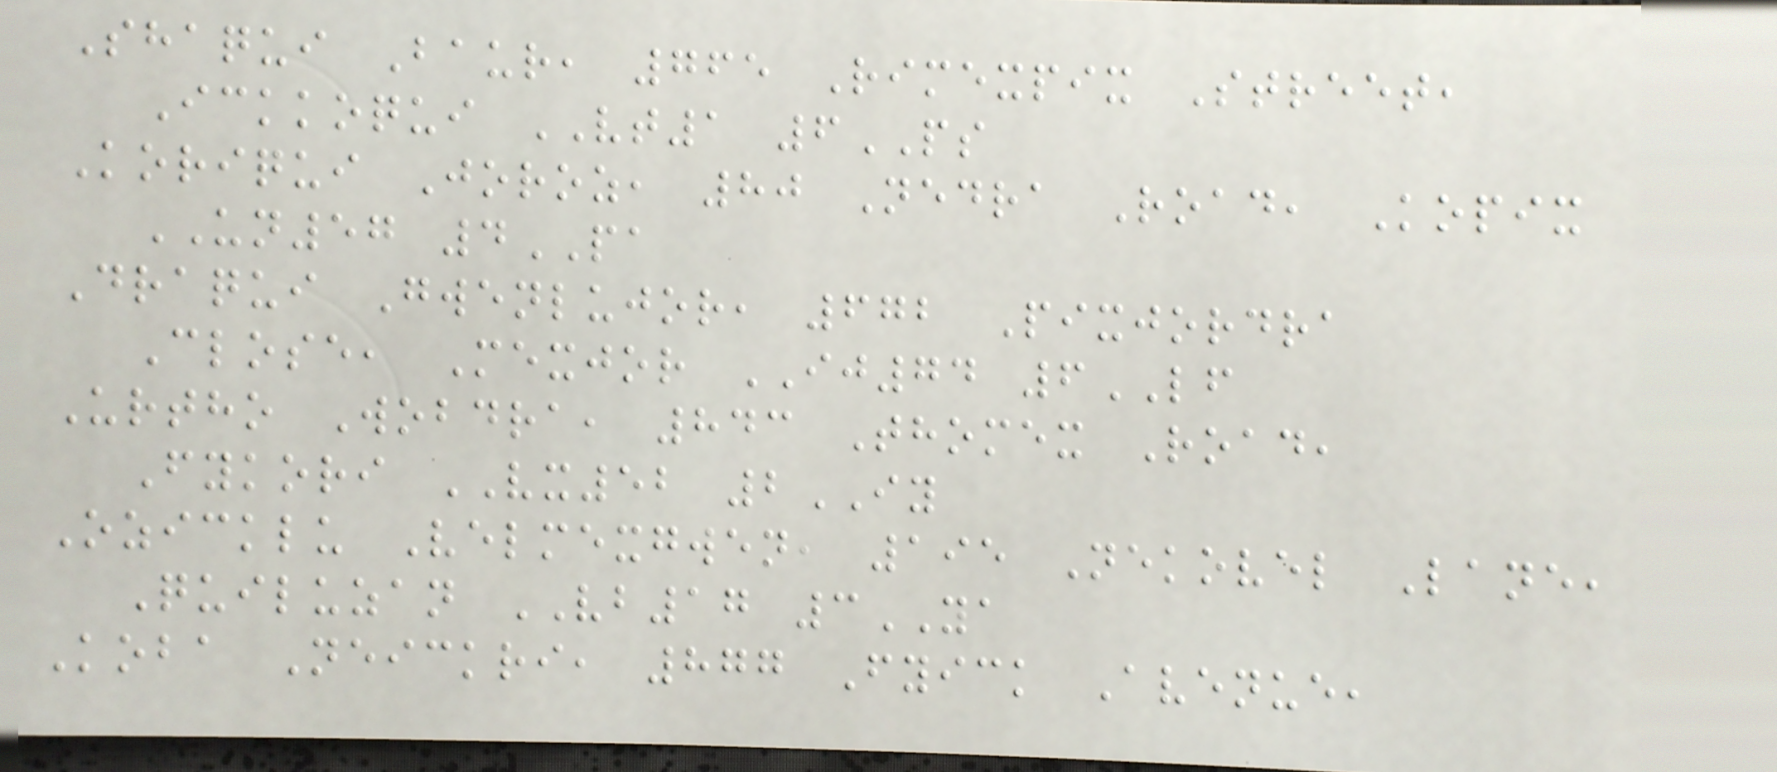Shaqui Baur, 765 Rimexpix Street,
Ickkoqui VT1 6PS
Koriqui Joroz, 80 Nedra Road, Kopix
UN57 4PA
Draqui Gwenlujor, 672 Pixjordra
Close, Mexjor IJ74 6LF
Urtho Wobdra, 843 Thomex Road,
Fykori VX52 2IY
Ozicklu Velmexgwen, 195 Nekovel Lane,
Quiluzan VB17 3YA
Koba Neickri, 877 Fyick Avenue,
